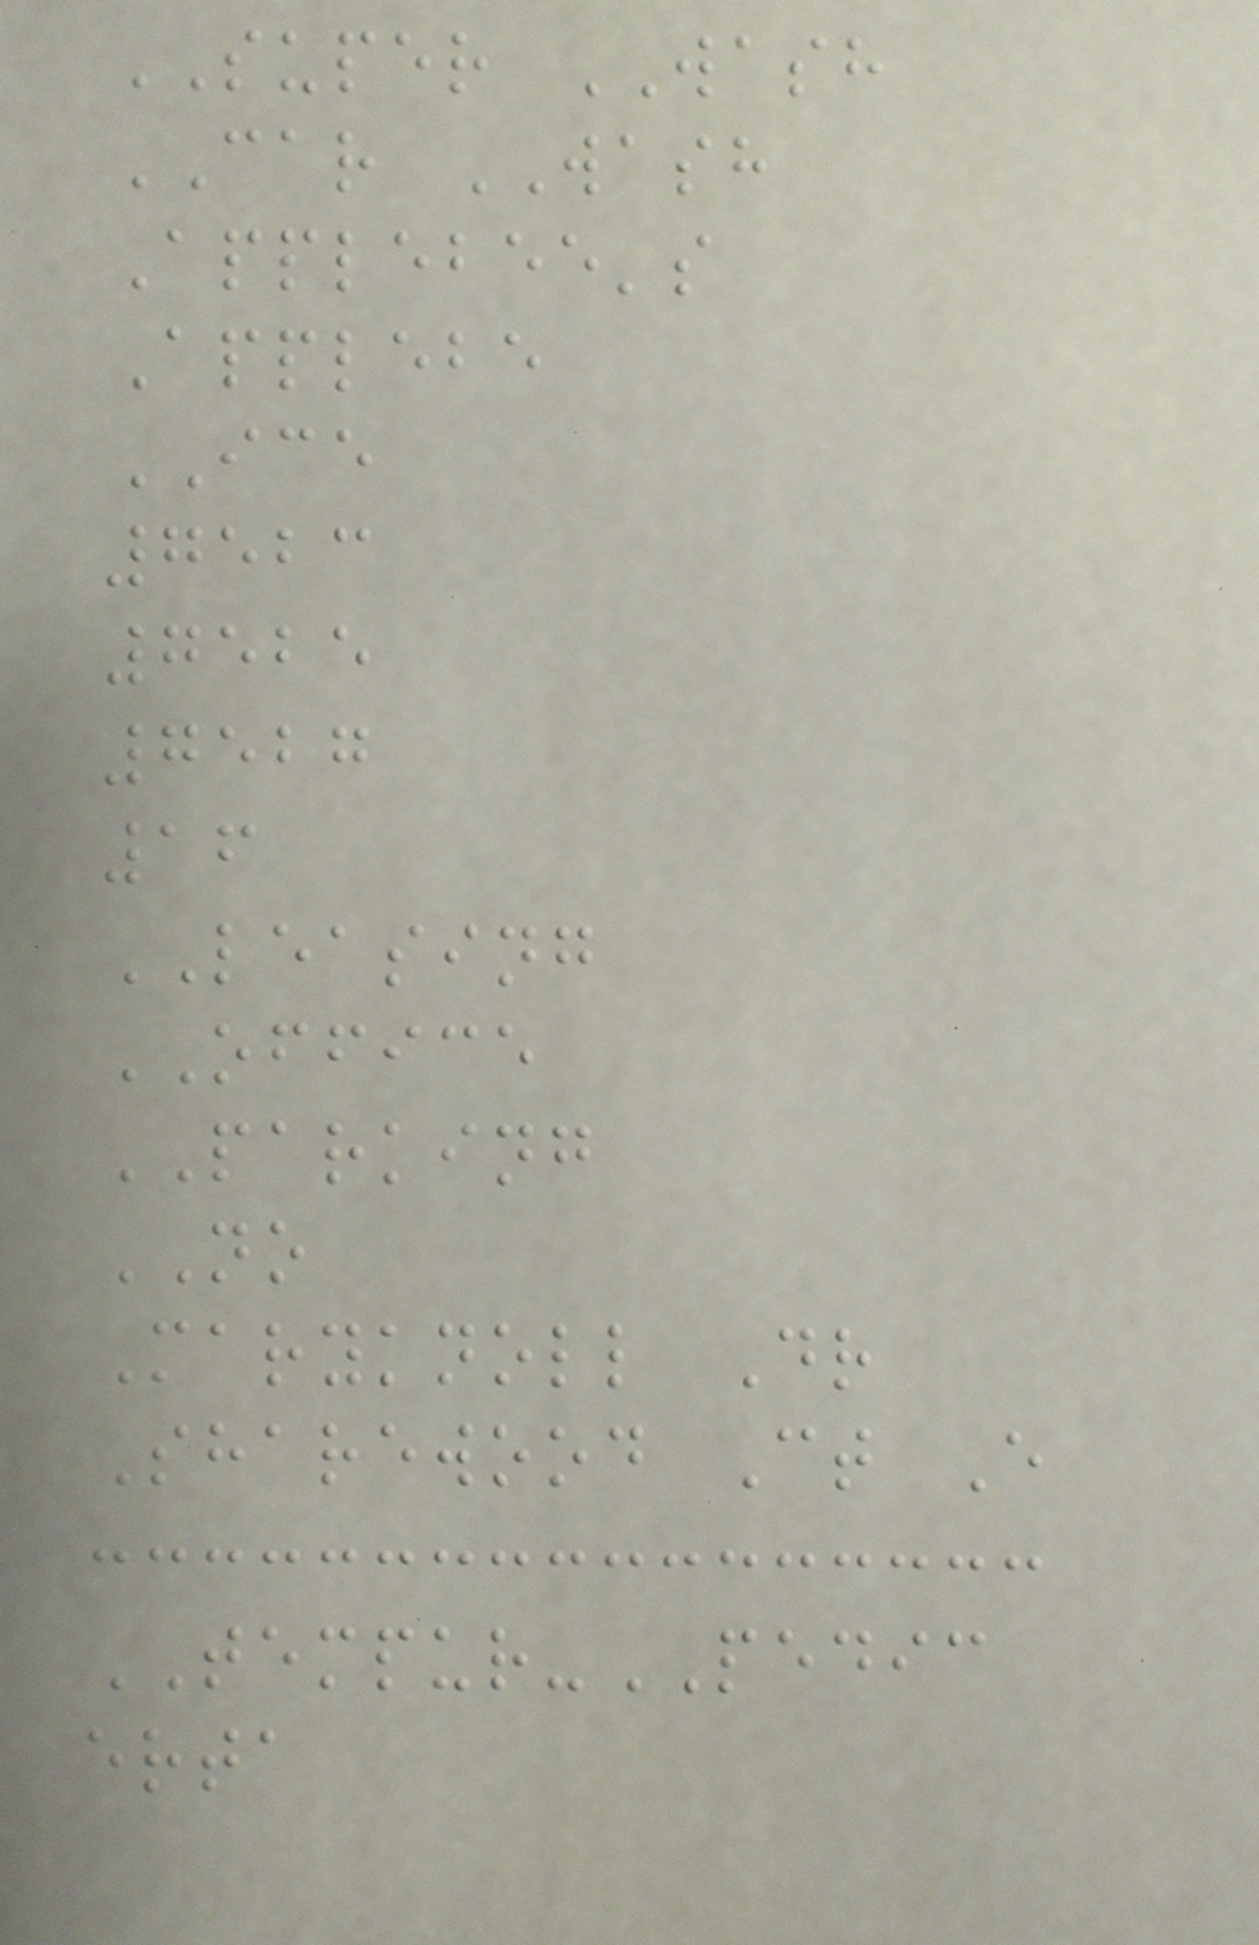SUPER WASH
CAR WASH
Applebee's
Applebe
ICE
7523
7525
7527
16
LEASING
OFFICE
PARKING
NO
Maryknoll Dr
Sharewood Ct E
TEMPUR-PEDIC
erta
